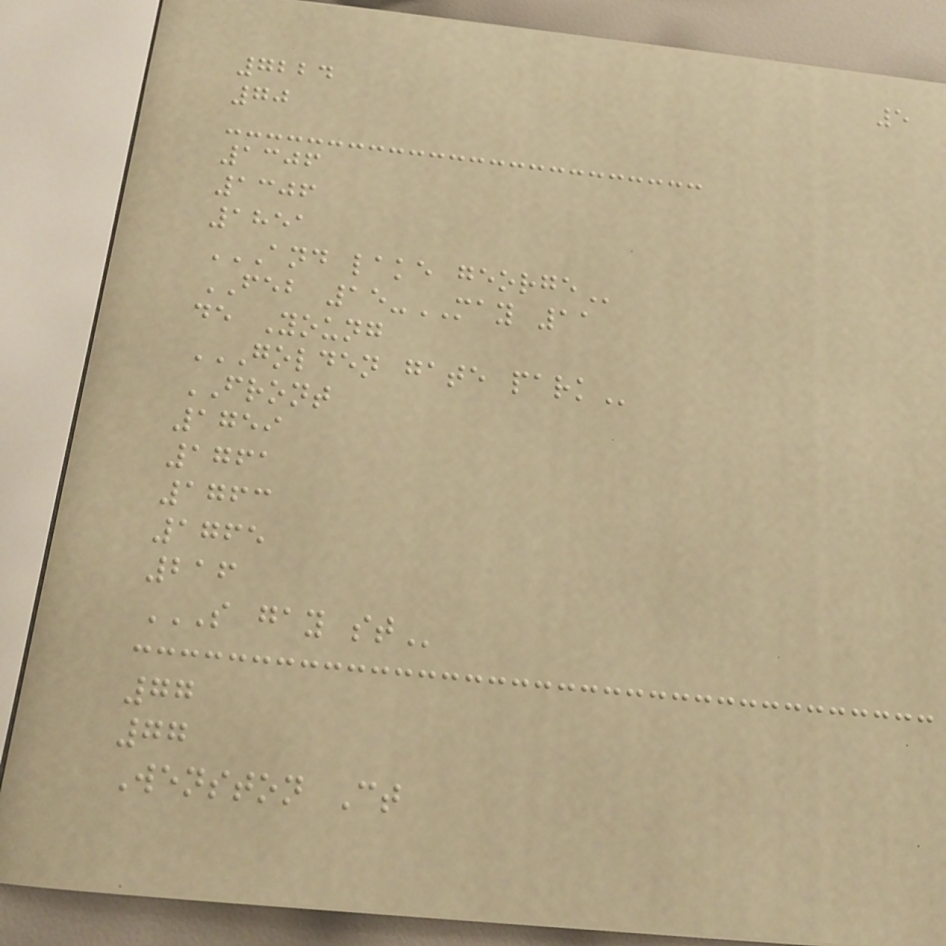5
7224
70
1306
1306
1851
AND LAKE GEORGE
FEB 15-MAY 11
de Young
GOLDEN GATE PARK
FRONT
1759
1761
1763
1765
216
S GAY ST
77
77
Wenston Ct
